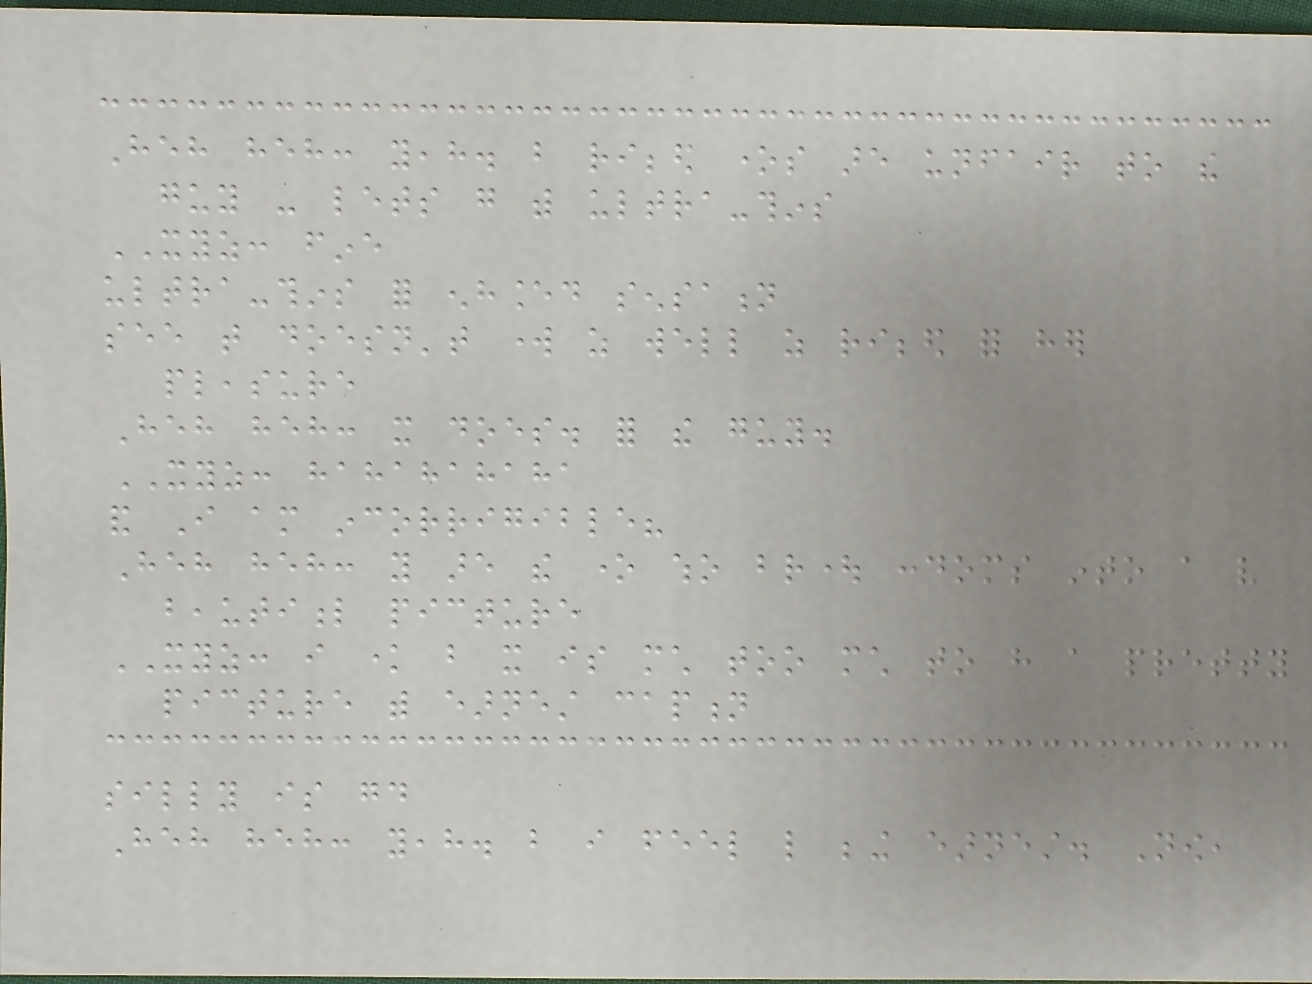Heh heh: yeah. but ribbed ones are unfair to the
guy - lets go with ultra-thins
XYZ: fine
ultra-thins for enhanced sensation
see that doesn't work as well as ribbed for her
pleasure
Heh heh: it does. for the guy.
XYZ: hahahahaha
and I am incorrigible?
Heh heh: you are the one who brought condoms into a very
beautiful picture
XYZ: i know but it is much too much to have a pretty
picture with earnest caption
silly is good
Heh heh: yeah. but i feel like being earnest. Now,
